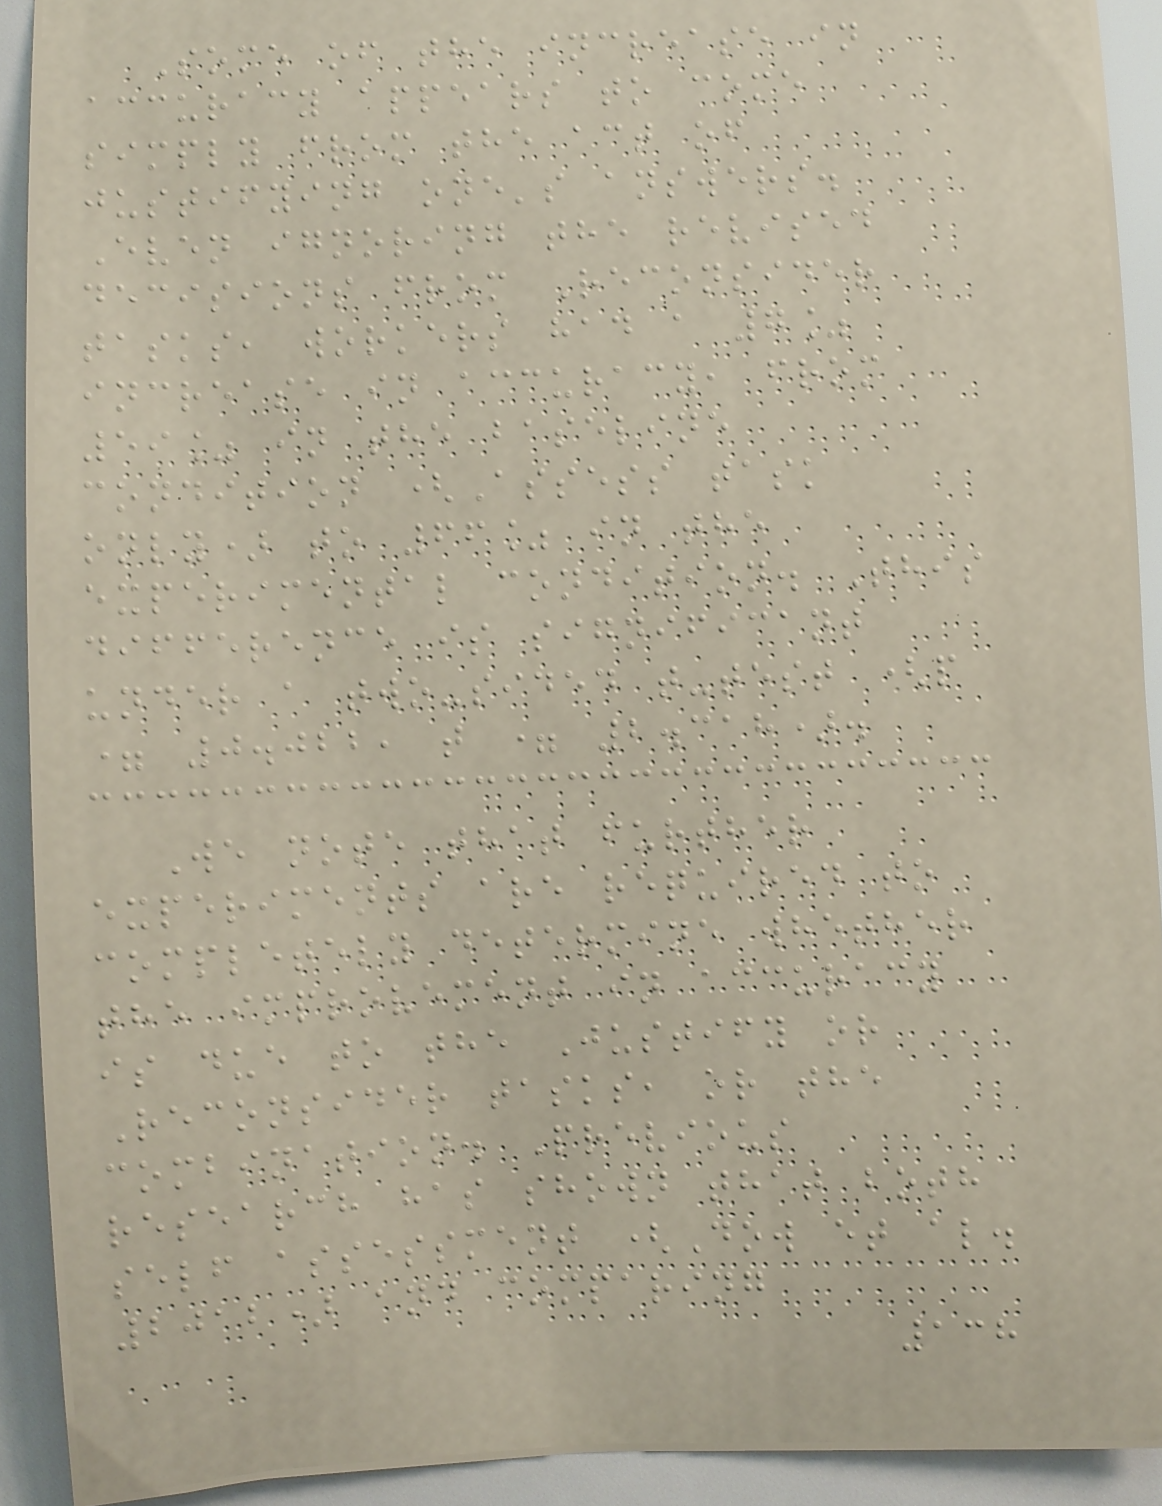Some of the increase in
accuracy appears to come
simply from the act of
justifying one's answers.
Even ignoring the revised
decisions from Reconsider
tasks, workers had a 7%
increase in accuracy, from
59% in the baseline
condition (Assess task
only) to 66% in the
experimental condition. This
difference is significant
under a two-sided t-test (p
= 0.022, t = 2.318).
We note that further
experiments are required to
completely determine whether
the improvement in accuracy
is due to the Justify or
Reconsider tasks, or the
combination. Previous
research has shown that both
self assessment (Dow et al.
2012) and comparing
138
